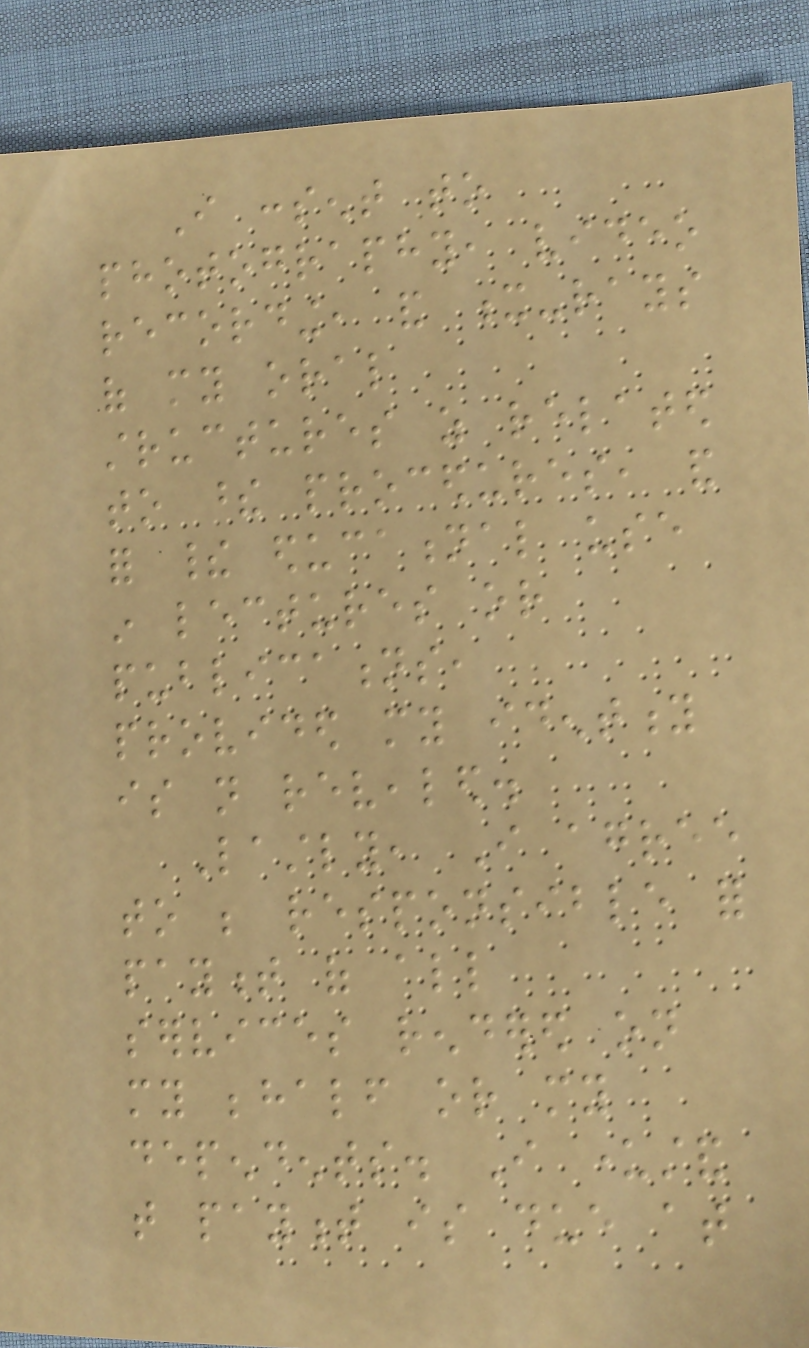I consent to
photography, video
recording, and x-rays
of my oral
structures as related
to these procedures, and
for their educational use
in lectures or
publications,
provided my identity
is not revealed.
Lastly, I agree
to be responsible for
payment of all
services rendered on
my behalf or my
dependents. I understand
that payment is due at
